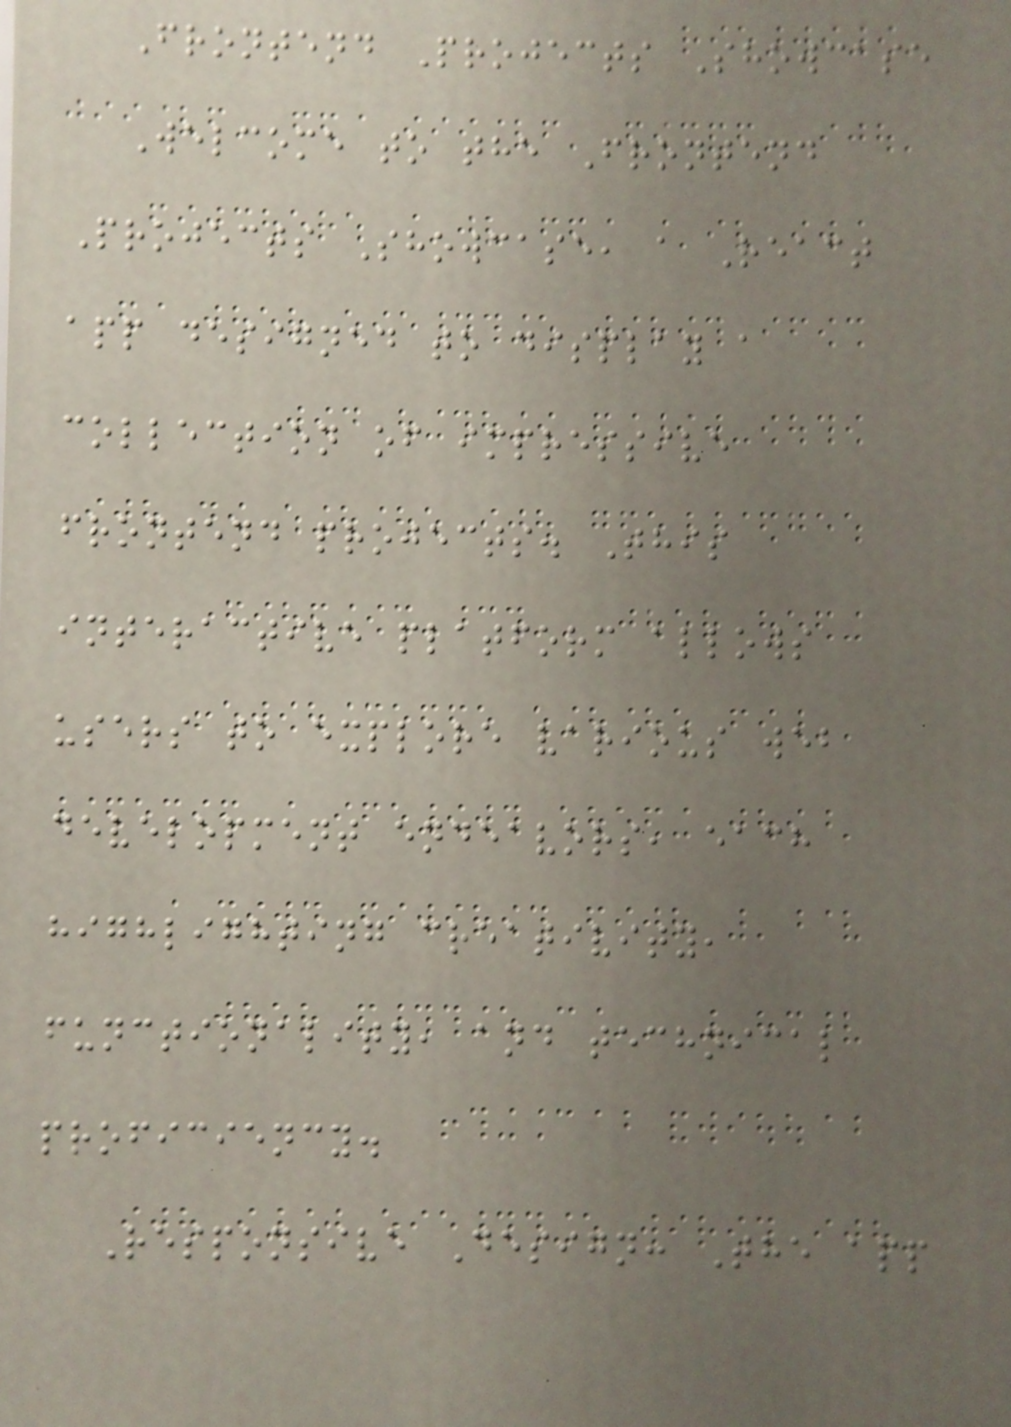Frontend Projects Showcase
Welcome to the Frontend
Projects Showcase, a React
app designed to display a
collection of impressive
frontend projects. This
interactive platform allows
users to explore various web
development endeavors, each
highlighting creativity,
functionality, and technical
proficiency.
Responsive Design: The app
